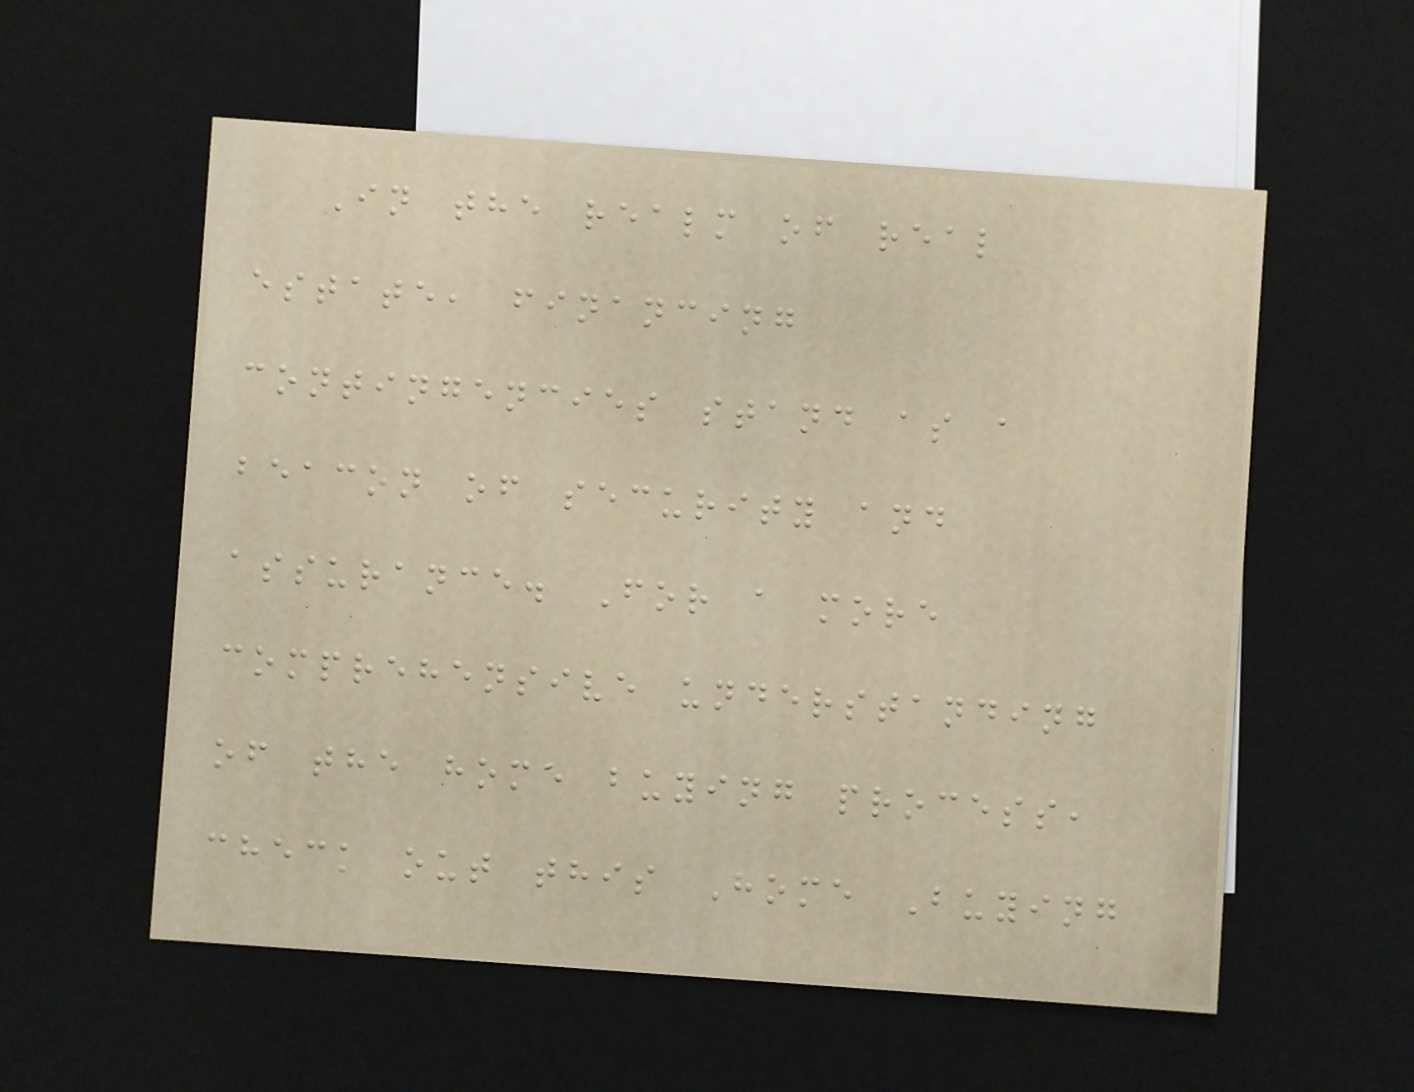In the realm of real
estate, financing
contingencies stand as a
beacon of security and
assurance. For a more
comprehensive understanding
of the home buying process,
check out this Home Buying
